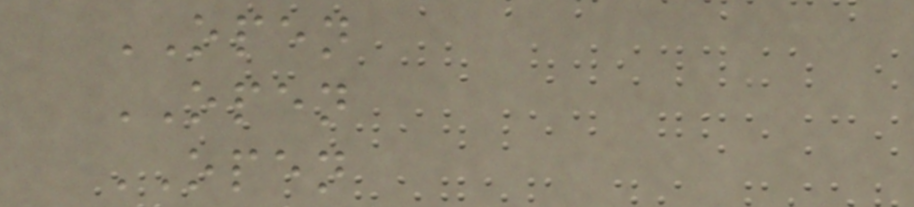OPEN
OPEN
OPEN
